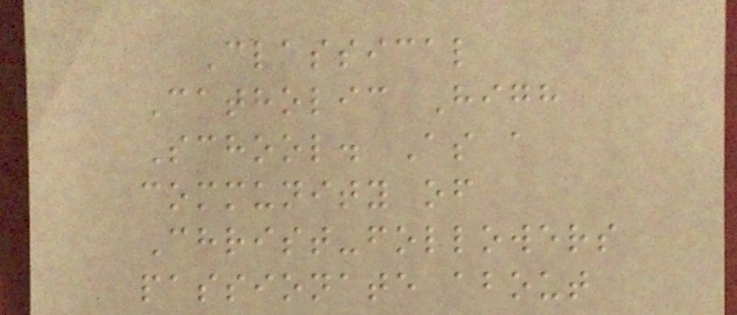Classical
Catholic High
School. As a
community of
Christ-followers
passionate about
